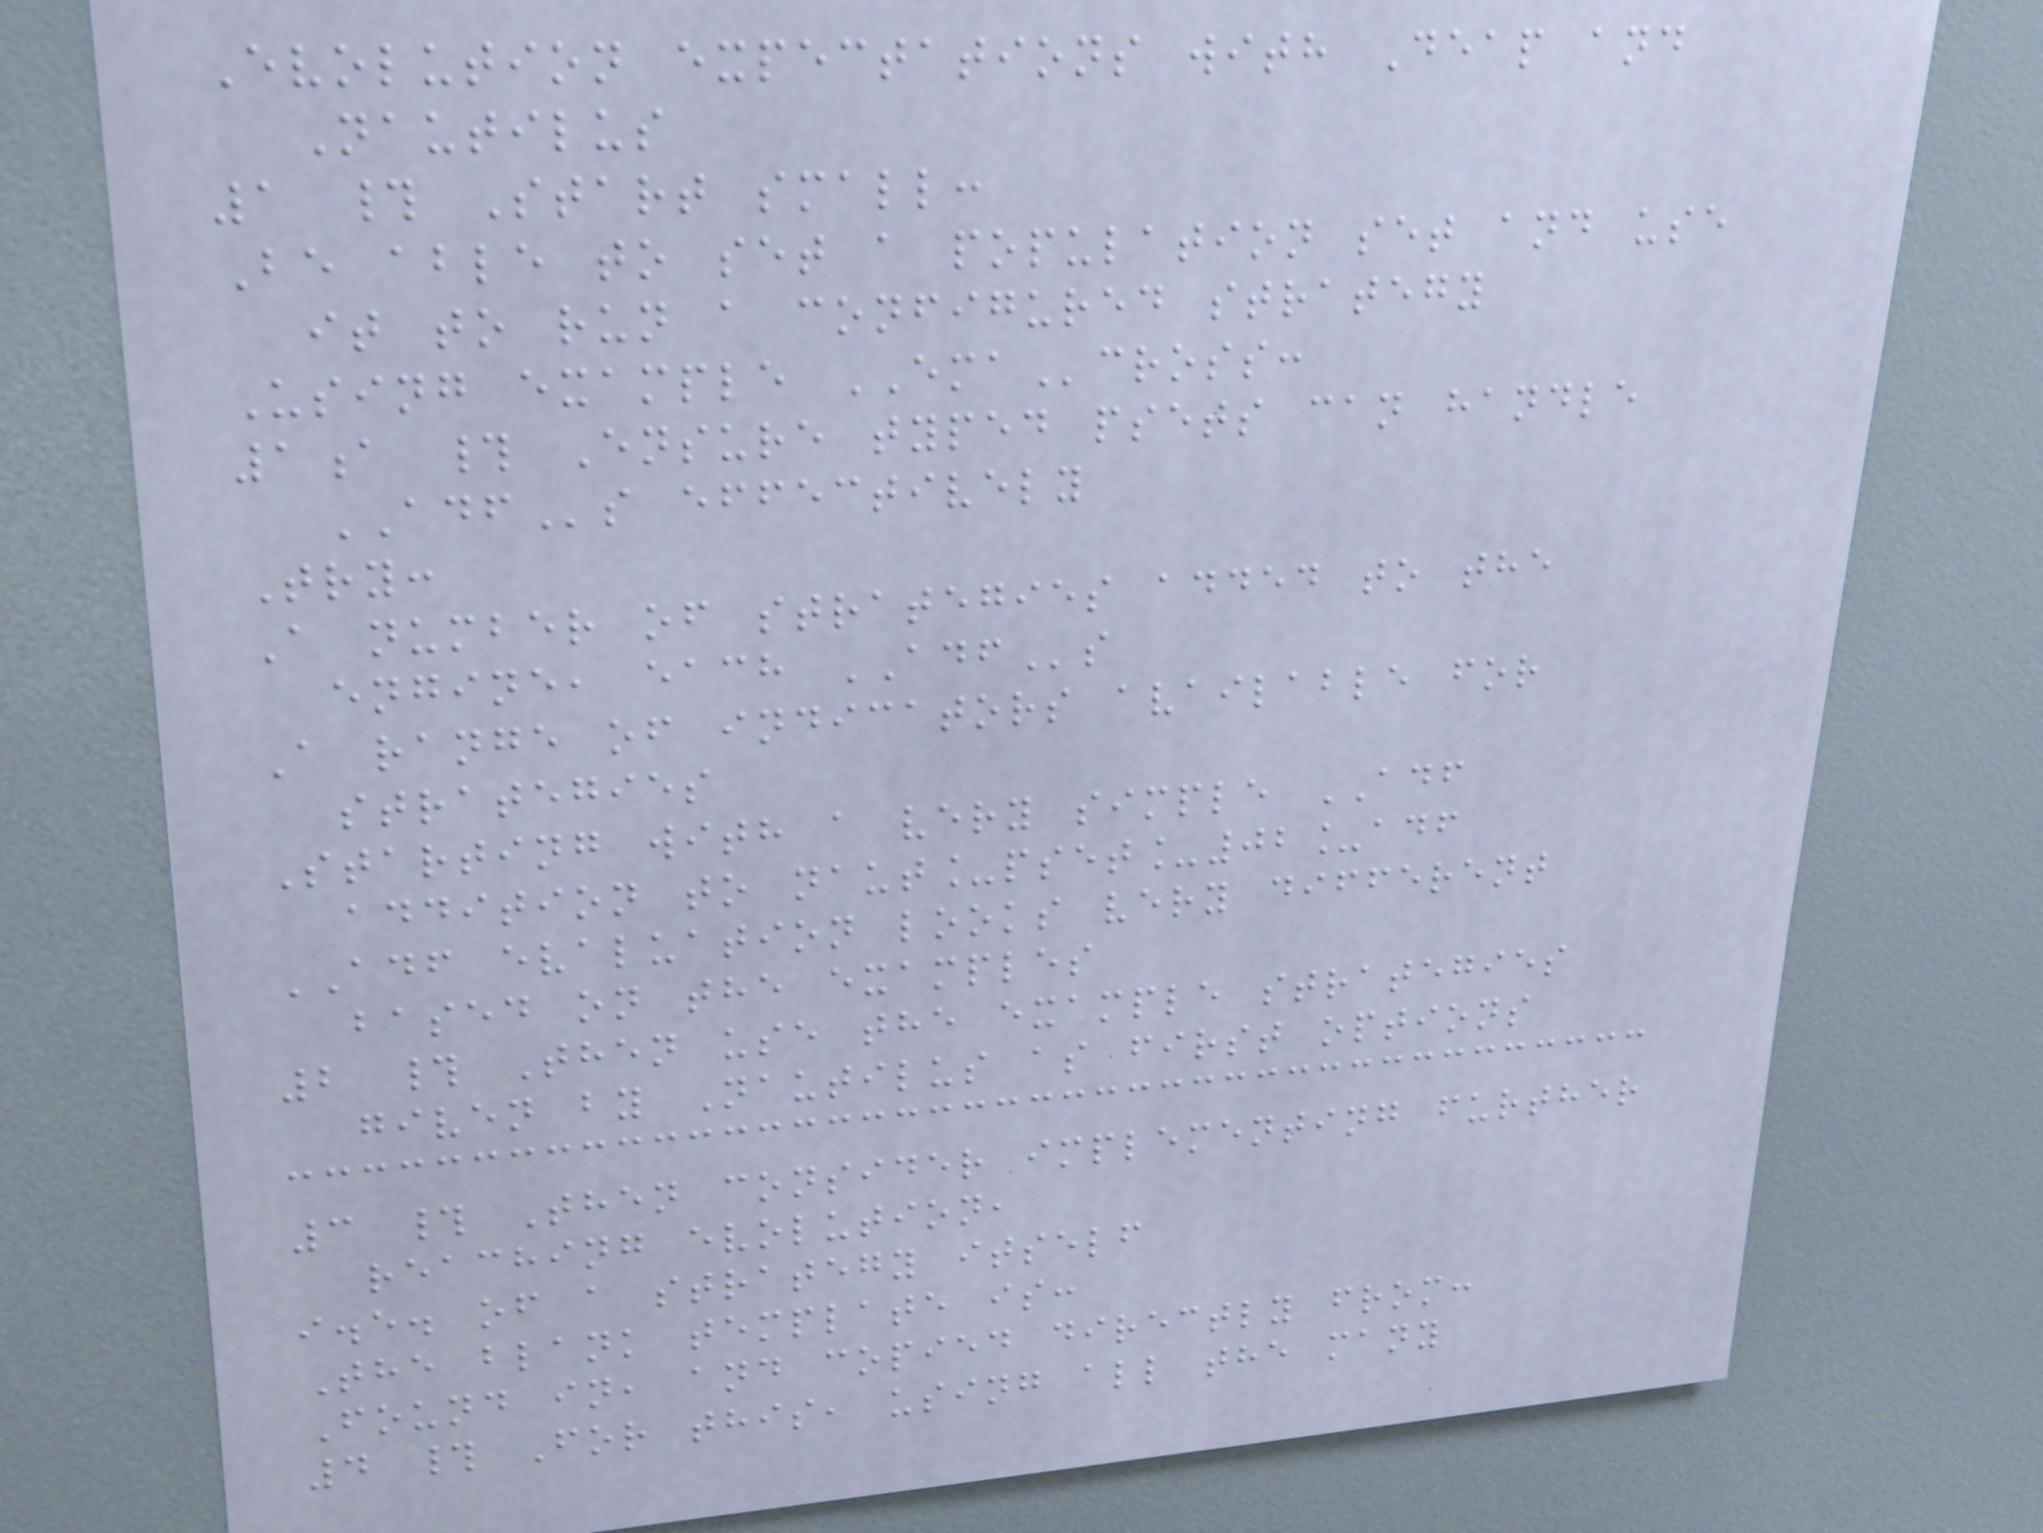Evolution expectations with Deap and
Nautilus
1 # Start small:
Be able to set a population set and use
it to run a configured strategy
Using example EMAcross:
1a # Ensure typed psets can handle
ADFs effectively
Try:
A number of strategies added to the
engine, each ADFs
A range of indicators available for
strategies
Starting with a very simple ADF
addition to naut_pset_02_adf
ADF evaluation looks very different
based on the examples
2 # Then use the example strategies
given by Nautilus as first options
3 # Then consider implementing further
reaching evolution,
i.e. of a strategy itself
The blank template is:
Found in, and copied directly from:
4 # For this, using all the many
